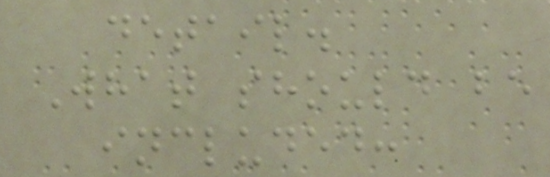detail.
What should be
included:
